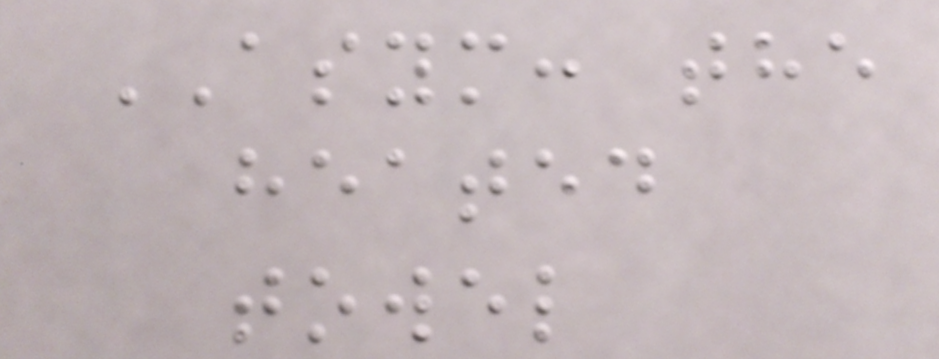ASYM: the
heated
towel
